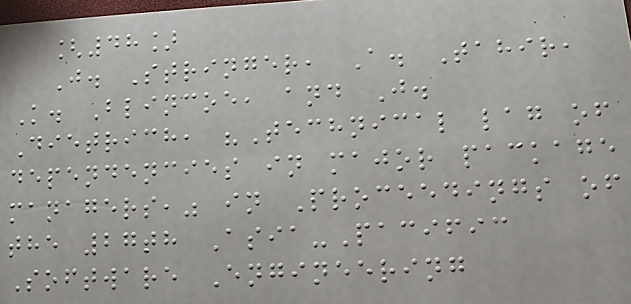[48]
J. Stringer, A. Tahir,
K. Blincoe, and J.
Dietrich, "Technical lag of
dependencies in major package
managers," in Proceedings of
the 27th Asia-Pacific
Software Engineering
